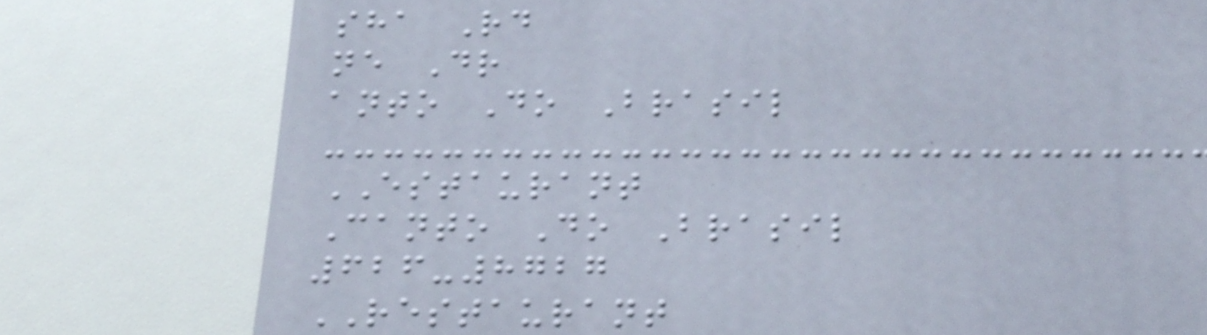sha Rd
ne Dr
anto Do Brasil
ESTAURANT
Canto Do Brasil
626-8727
RESTAURANT
